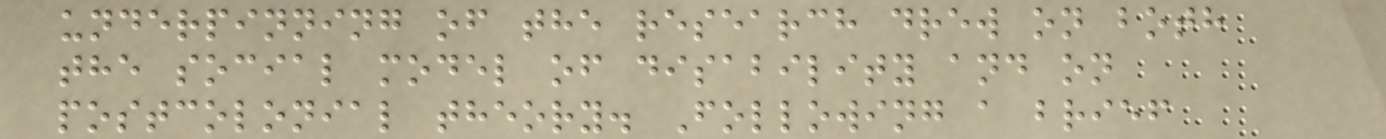underpinning of the research drew on both
the social model of disability and on
postcolonial theory. Following a brief
